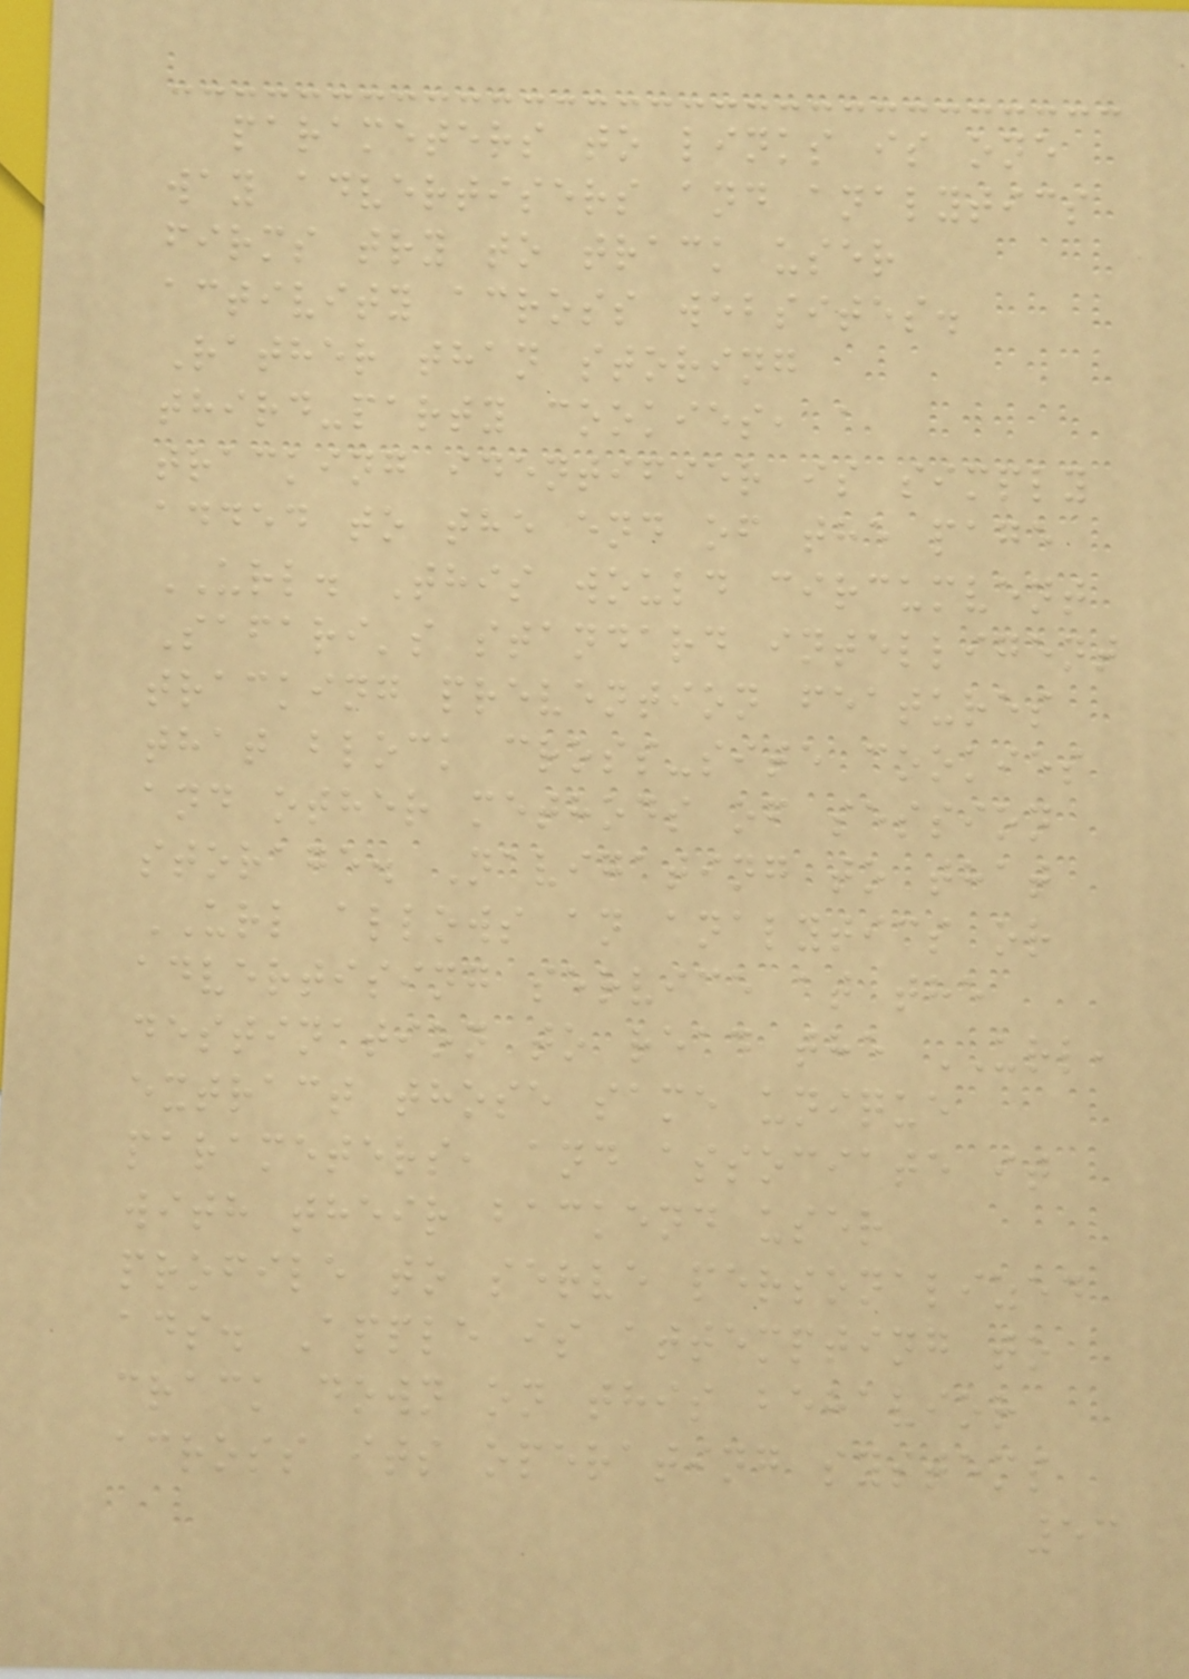parameters to links is one
way advertisers and analytics
firms try to track user
activity across websites.
Rather than storing
third-party cookies, a
tracking identifier is simply
added to the end of the page
URL. This would circumvent
Safari's standard intelligent
tracking prevention features
that block cross-site cookies
and other methods of session
storage. Navigating to that
URL allows an analytics or
advertising service at the
destination to read the URL,
extract those same unique
parameters, and associate it
with their backend user
profile to serve personalized
ads. Apple is attempting to
crack down on this behavior
across its operating systems
53
